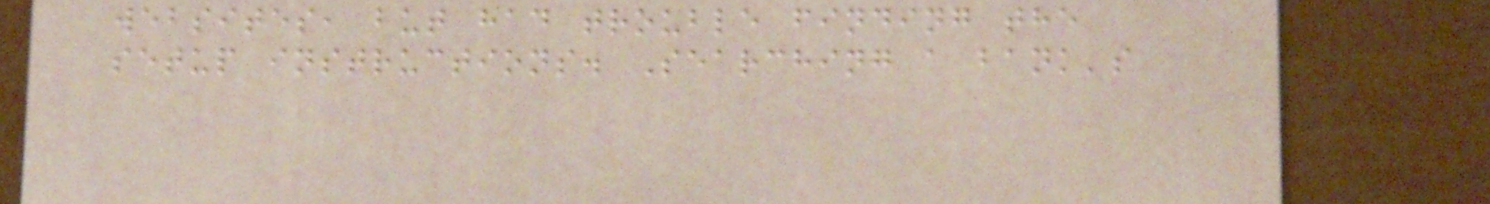websites, but had trouble finding the
setup instructions. Searching a bank's
